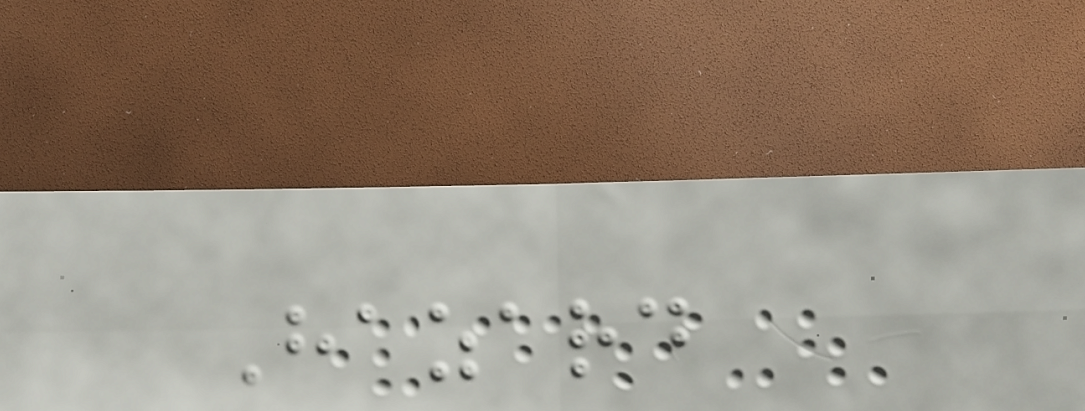Hazard
